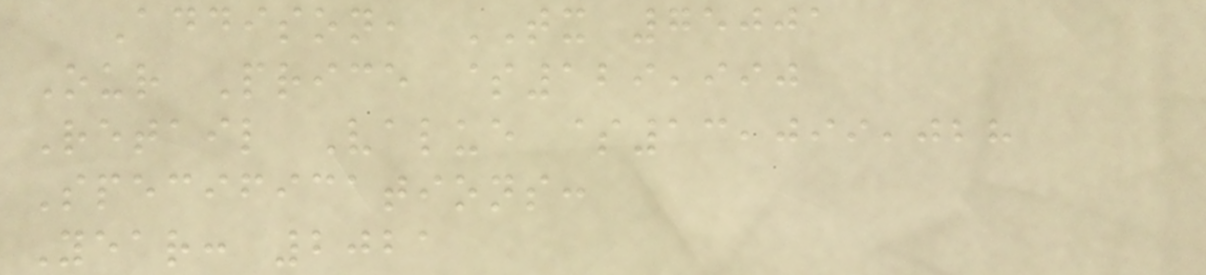Addison, TX 75001
Our Price $129,990
Retail Value $13,099,028
Specifications:
Year: 2021
